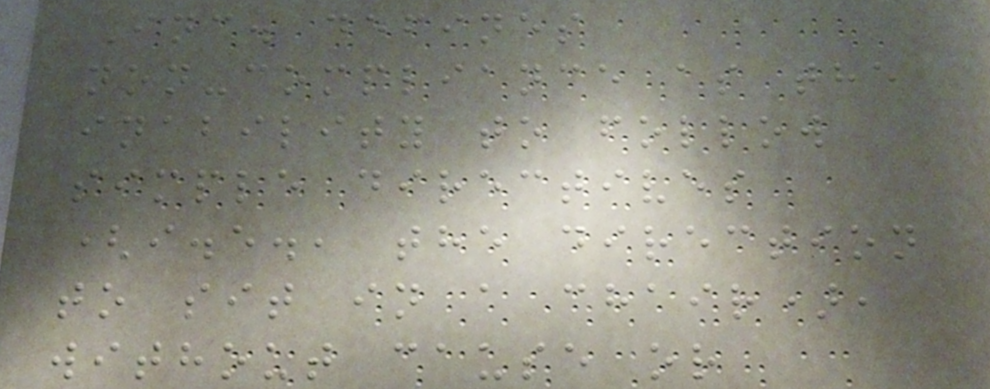Inc. defines
non-compliance as the
inability to follow
simple directives
(i.e., the direction
to sit in a chair),
without cause or
